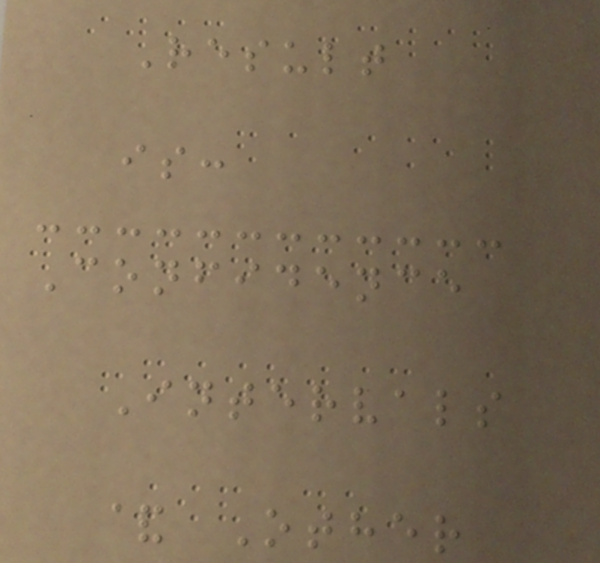Result
is:
Confidence
Intervals
& Other
